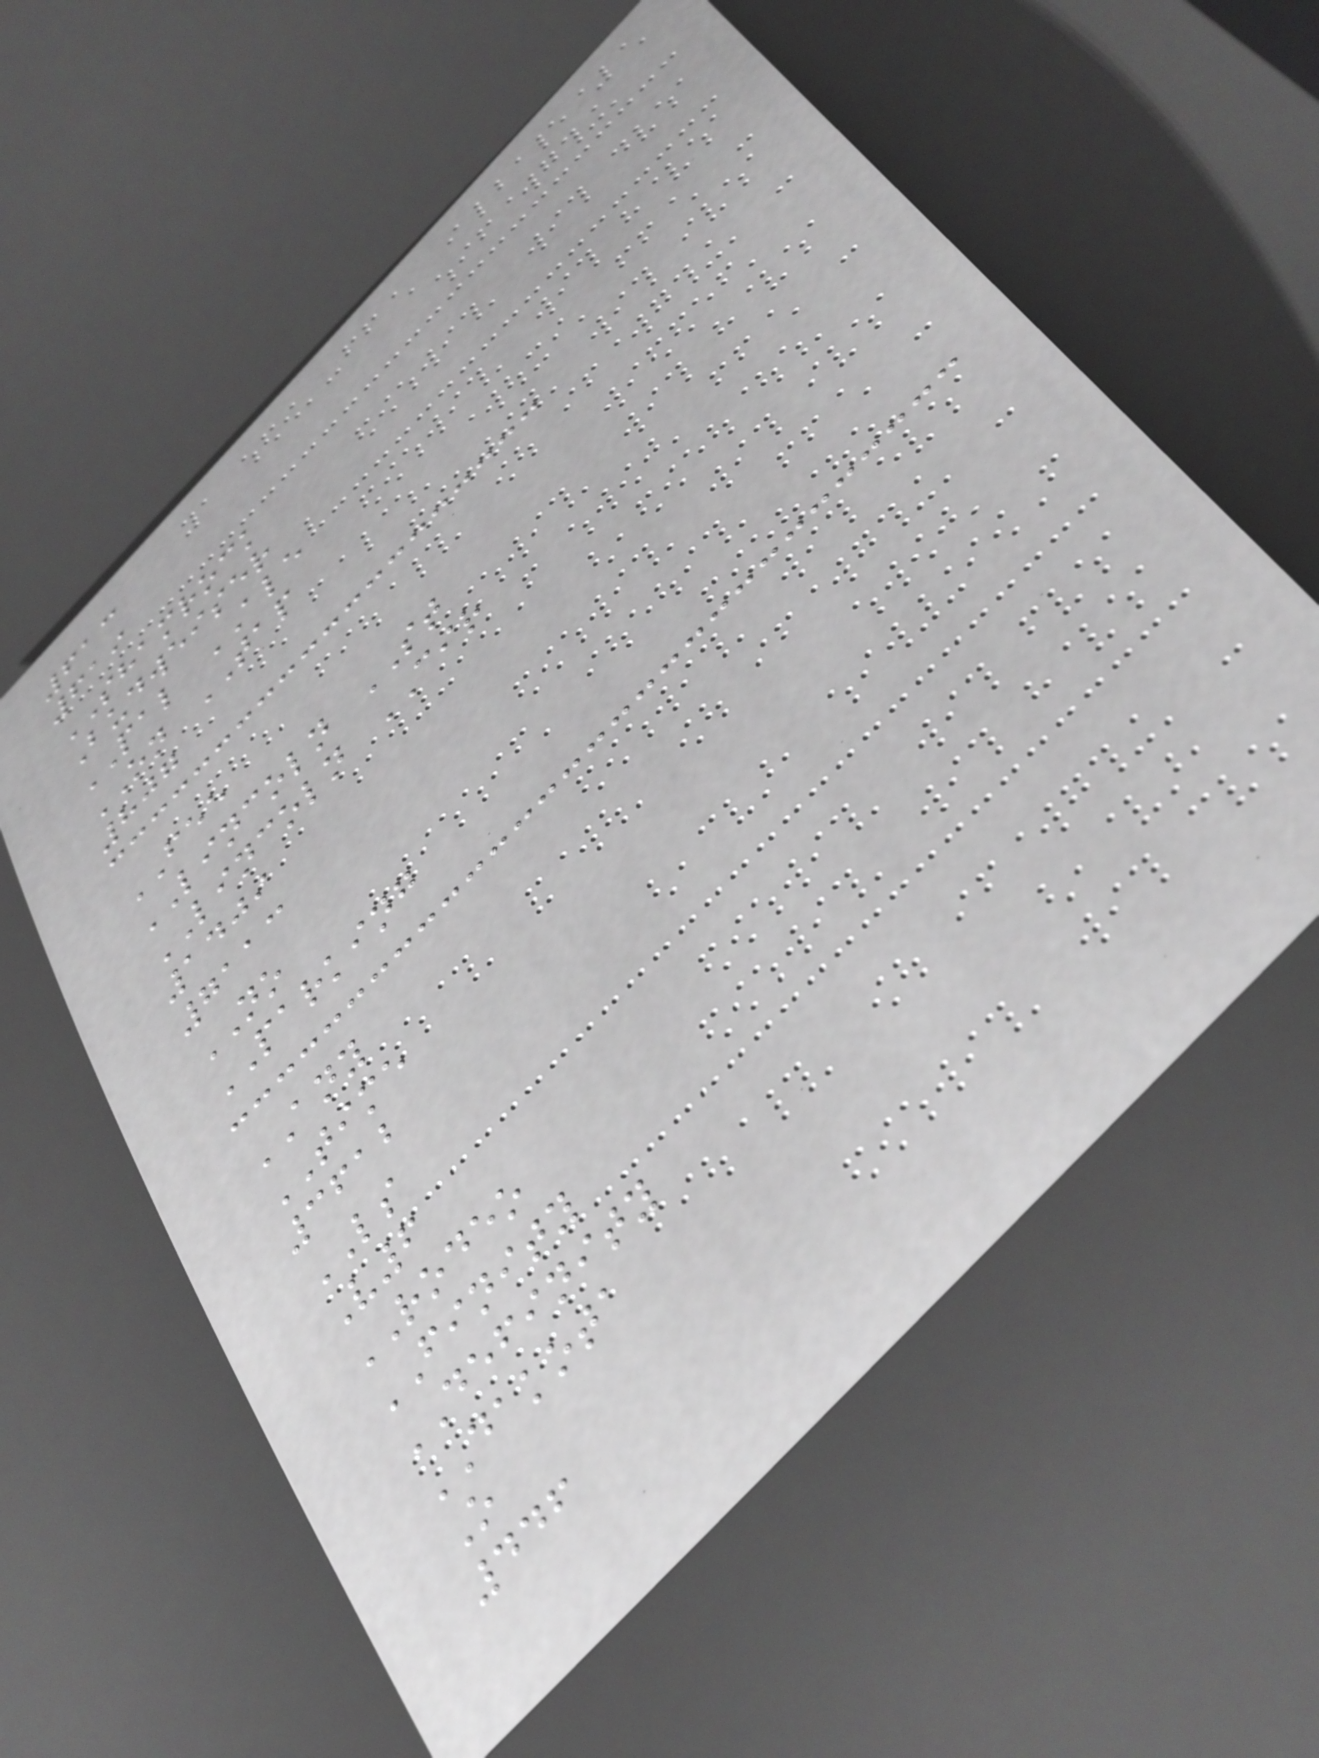613
619
SHAMROCK
Budweiser
PAL ALE
ON TAP
807
FEE
LINCOLN ST
LINCOLN CIR
1409
7113
NO
PARKING
ANY
TIME
3612
LS
V6
RODEO
FINITY
DEFINITY
DAKOTA
O
446
